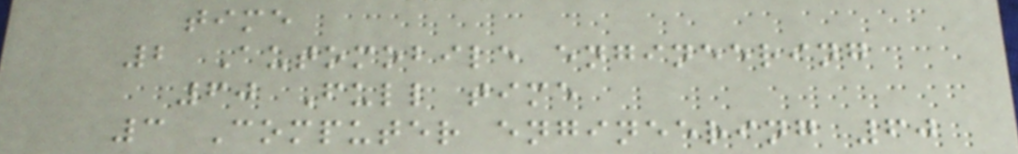time
2 Automobile engineering
60 Full time
3 Computer engineering 60
